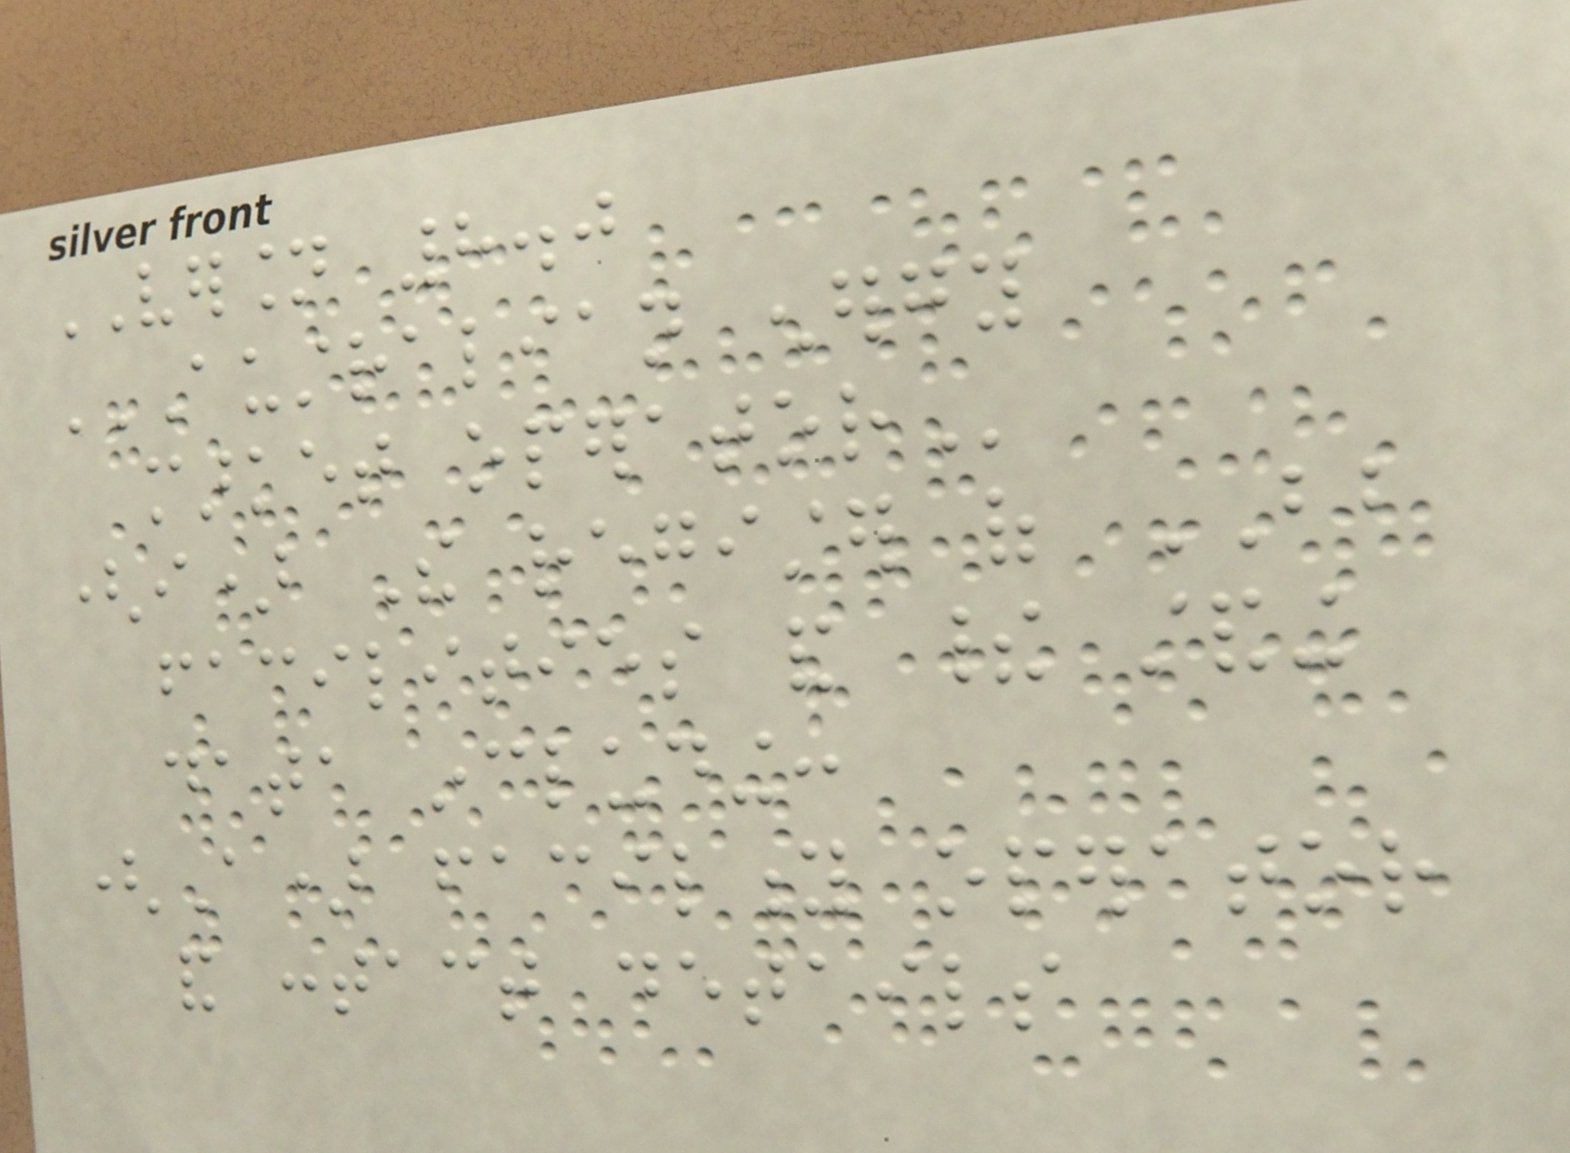VERSION 8.0
AUSTRALIAN ENERGY
MARKET OPERATOR
(i) The register of BB
facilities and their standing
data including:
(A) facility operator
and contact details
